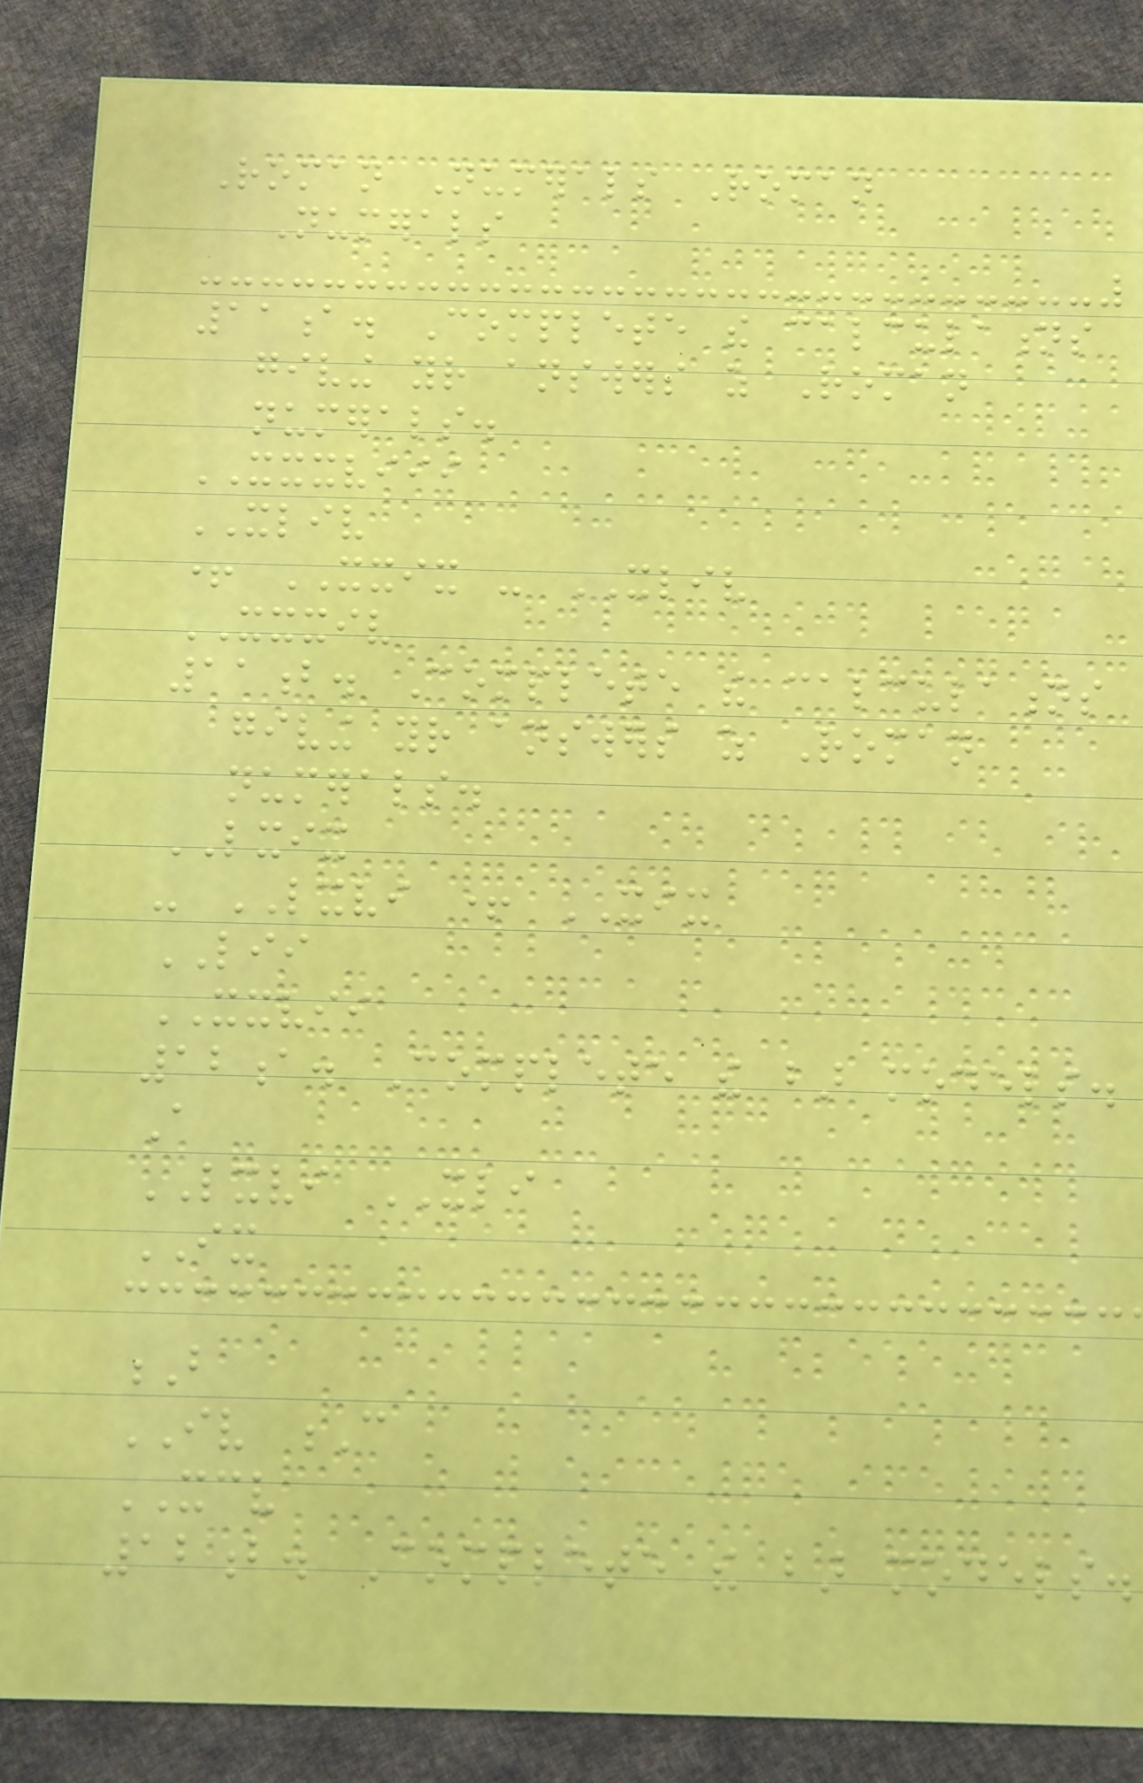Roman Numerals Roman
Numerals
11a. Complete the calculations
giving your answers as Roman
numerals.
XXXVIII
XLIV
+ XXIX - XLIV
XXXIV
11b. Complete the calculations
giving your answers as Roman
numerals.
LXIX
- LXVI + XIX
LII
XXVII
12a. Complete the bar models.
A
LXVI XLI
IX
B
IV C
XCV
12b. Complete the bar models.
